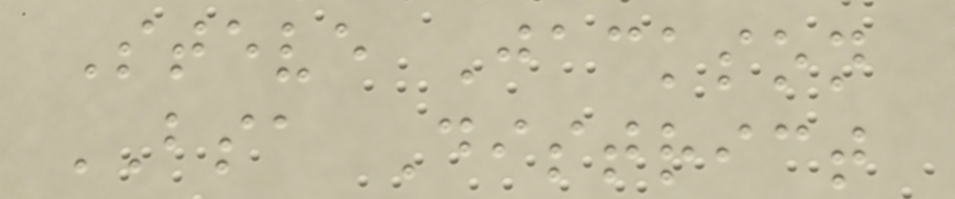Steve Jackson
BSA District
